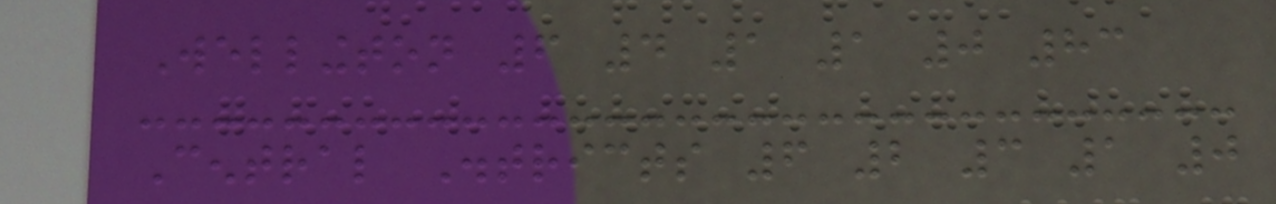Wellington 6 4 1 1 0 83
Central Districts 6 2 3 1 0
